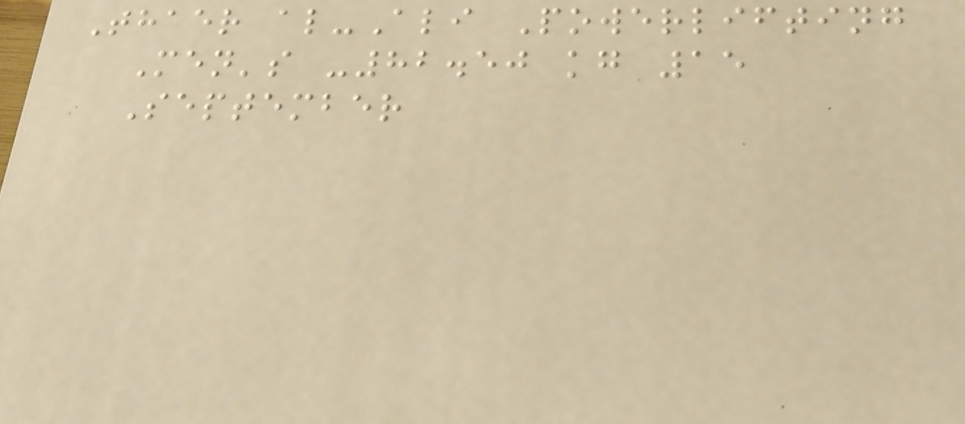Thaer al-Ali Powerlifting
Men's -82.50 kg 15
September
